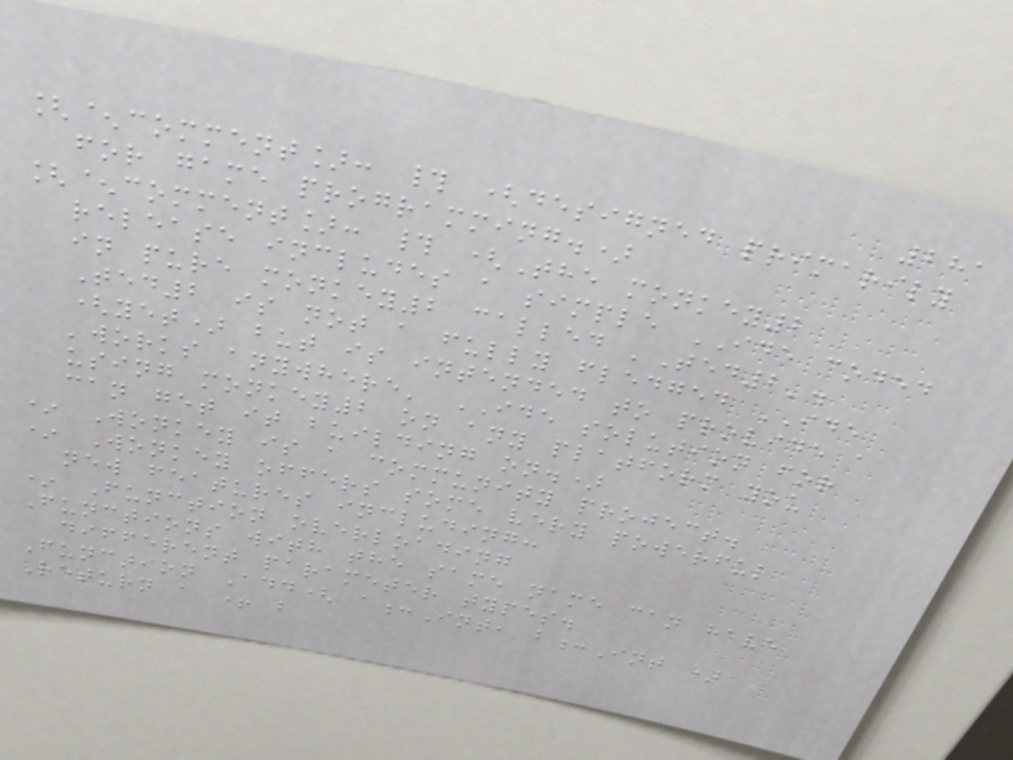281
[^comment]: # (designed primarily
for game programming.)
[^comment]: # (The monkey2
release includes a simple IDE coded
in pure monkey2 called 'Ted2'.
Ted2 is not a fully fledged IDE
(yet) but is intended to provide a
'works anywhere' IDE solution for
using monkey2 on any platform you
can get it building on.)
* Wonkey is a community project.
* Wonkey offers some very powerful
new features including:
* Function overloading
Functions with the same name can have
different parameter types.
Function Add( a:Int, b:Int )
Return a + b
